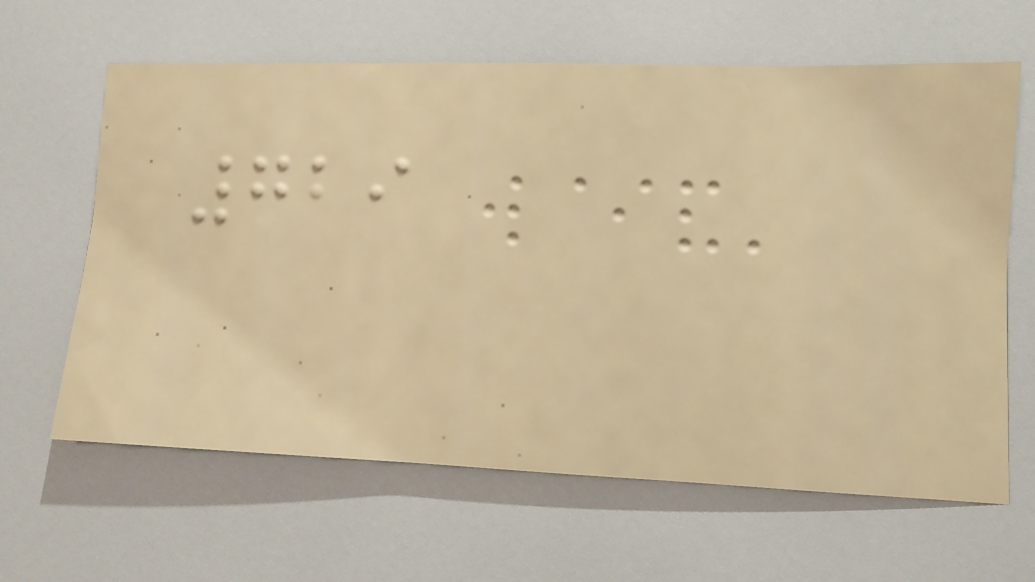729
